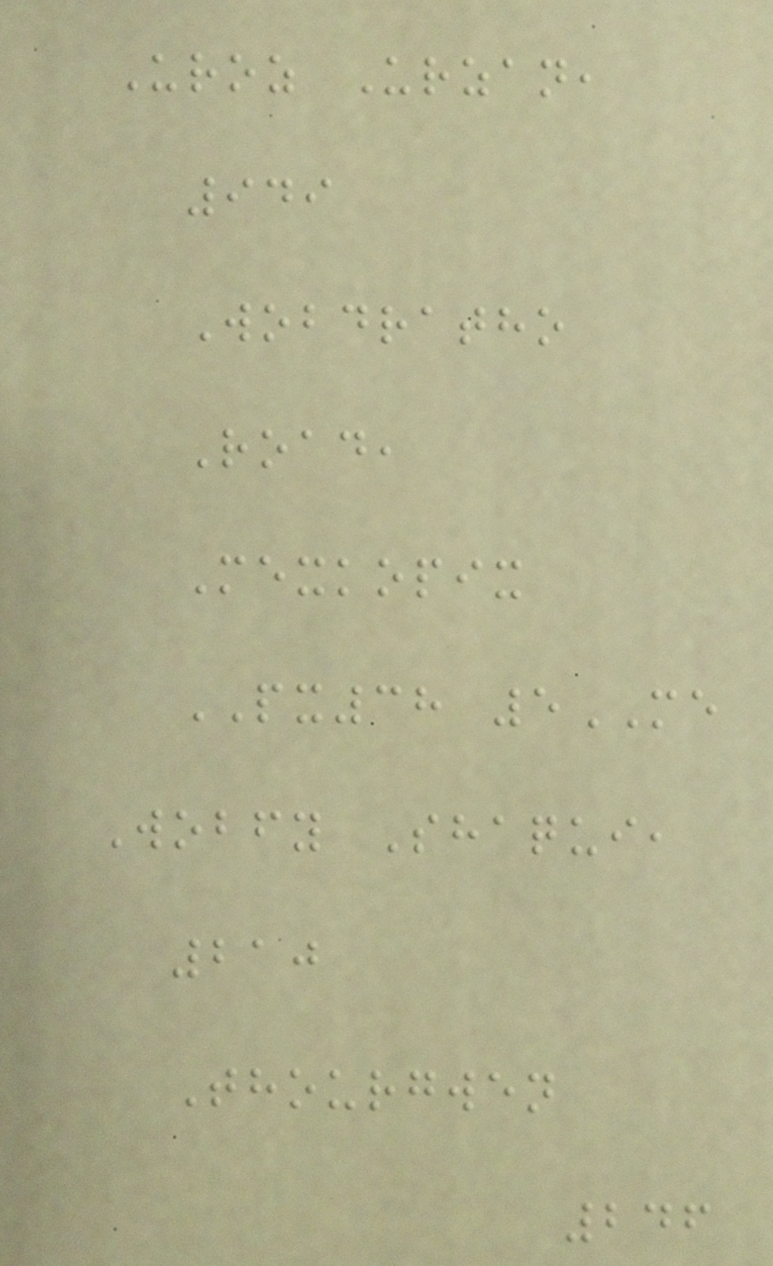Uroz Urzan,
949
Wobdratho
Road,
Mexkopix
PX38 5ME
Wobfy Shaqui,
210
Thourgwen
246
